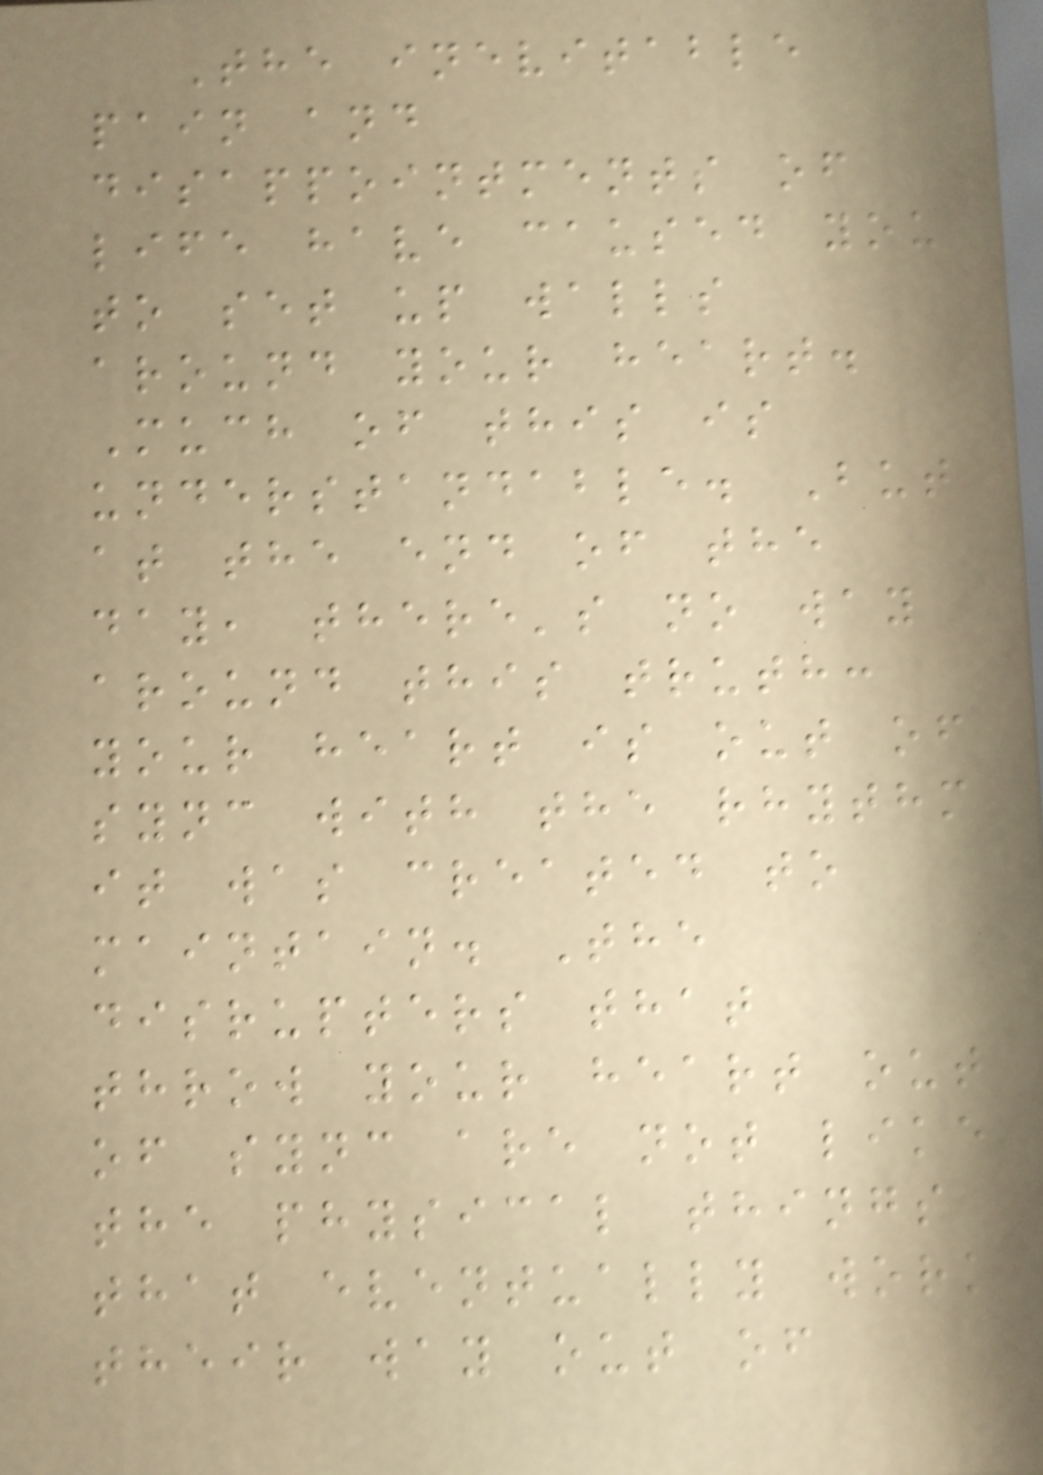The inevitable
pain and
disappointments of
life have caused you
to set up walls
around your heart.
Much of this is
understandable. But
at the end of the
day, there's no way
around this truth:
your heart is out of
sync with the rhythm
it was created to
maintain. The
disrupters that
throw your heart out
of sync are not like
the physical things
that eventually work
their way out of
